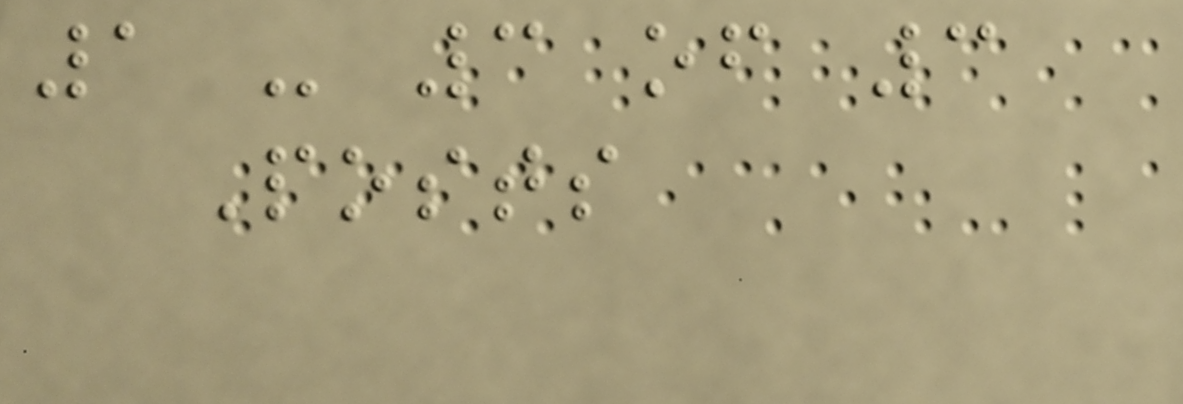1 - 3 of 3
Posts
